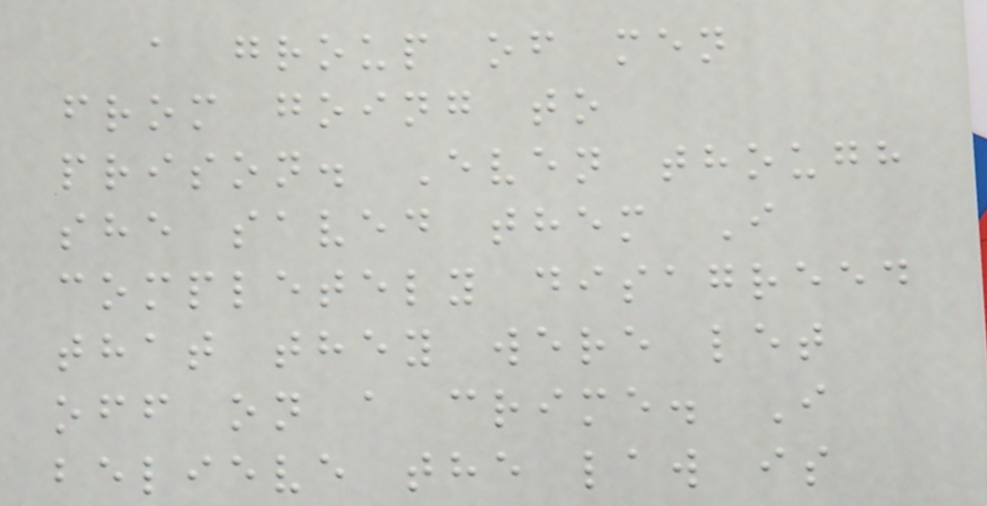a group of men
from going to
prison. Even though
she saved them I
completely disagreed
that they were let
off on a crime. I
believe the law is
